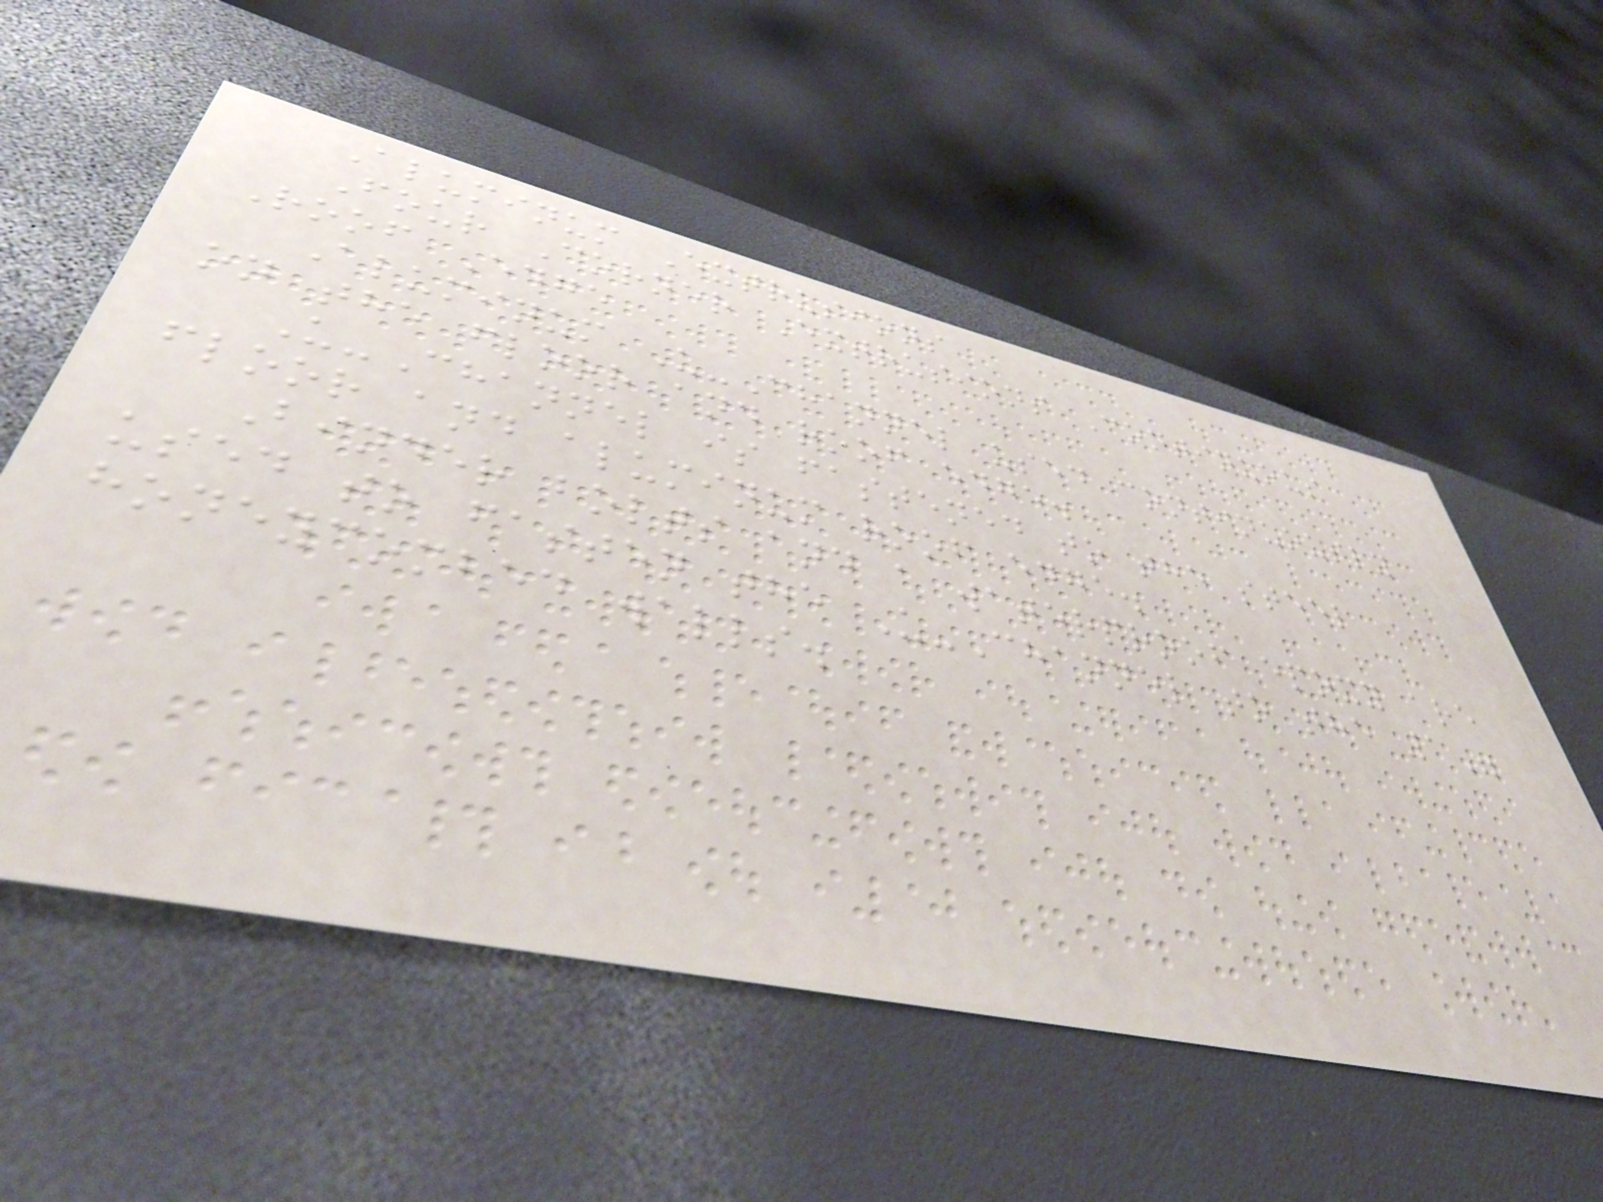Aluminum Extrusions
Four Corner Extrusions Continuous
Roof Edge
Aluminum U-Channel used continuously
on the floor and roof edge.
U-Channel is fastened to the steel
floor and aluminum roof edge.
Binder bolts and a waterproof epoxy are
used to fasten the U-Channel to the 1"
honeycombed walls.
